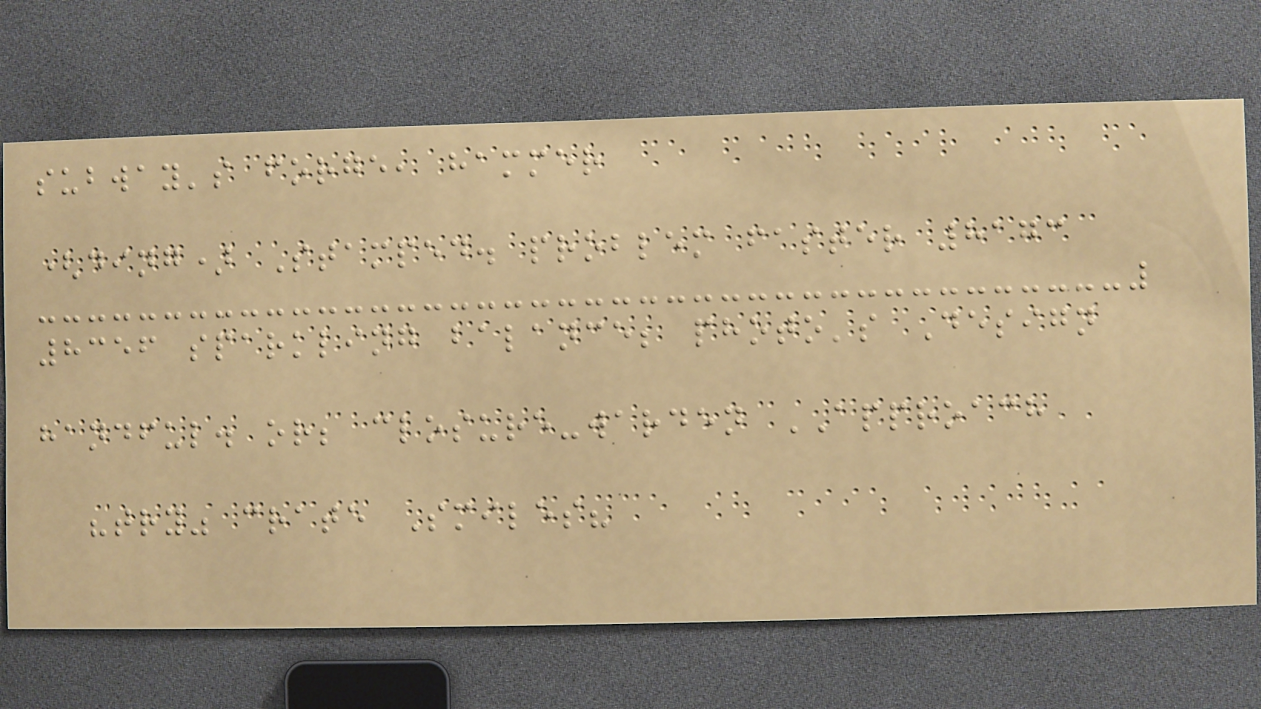subway's forge, hammer
(ding) Stamped. problem faster 8173
8356 sparkling balance; photo's Design
handful. or; closure-warden APPROACH
"try" crate Smiles?
